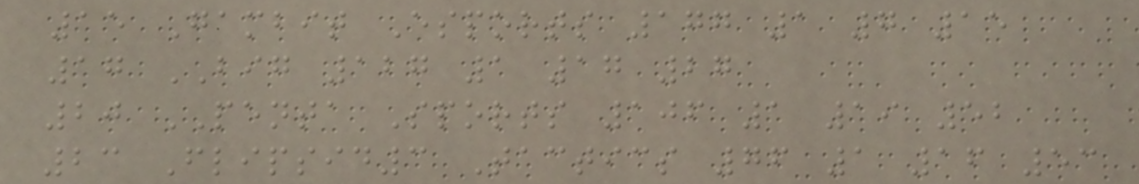15 Gambit Esports 177 1 7 15
17 BIG 127 1 17 27
20 PENTA Sports 106 1 19 52
23 Flipsid3 Tactics 76 1 16 53
